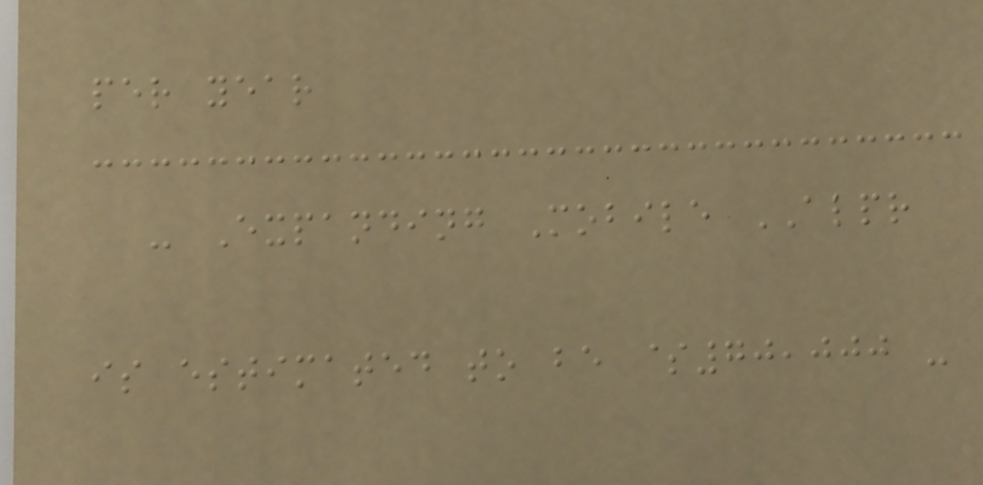per year
- Expanding Mobile ALPR
is estimated to be $70,000 -
